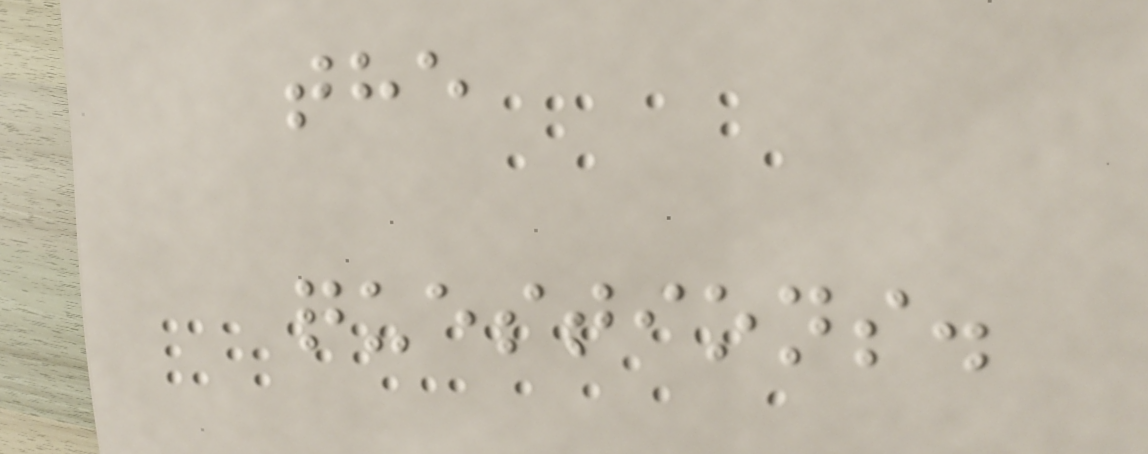the
questions.
